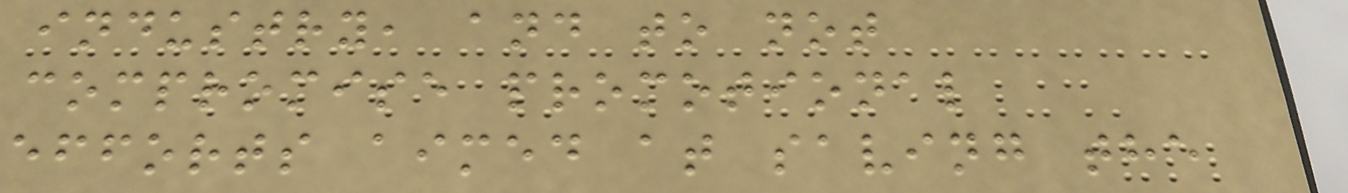industry, and to not
compromise promotional
efforts aimed at saving the
